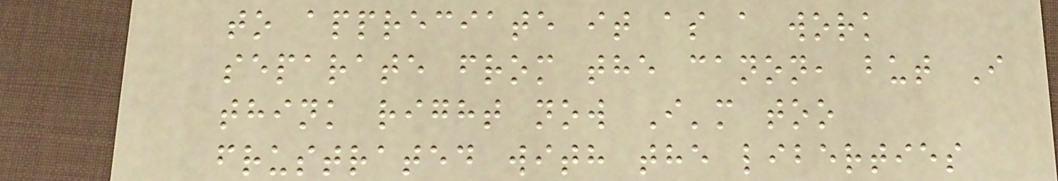to appreciate it as a work
separate from the canon, but I
think right now I'm too
frustrated with the liberties
